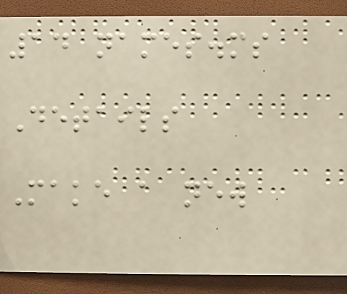14 names.ms
Details
Make a new
